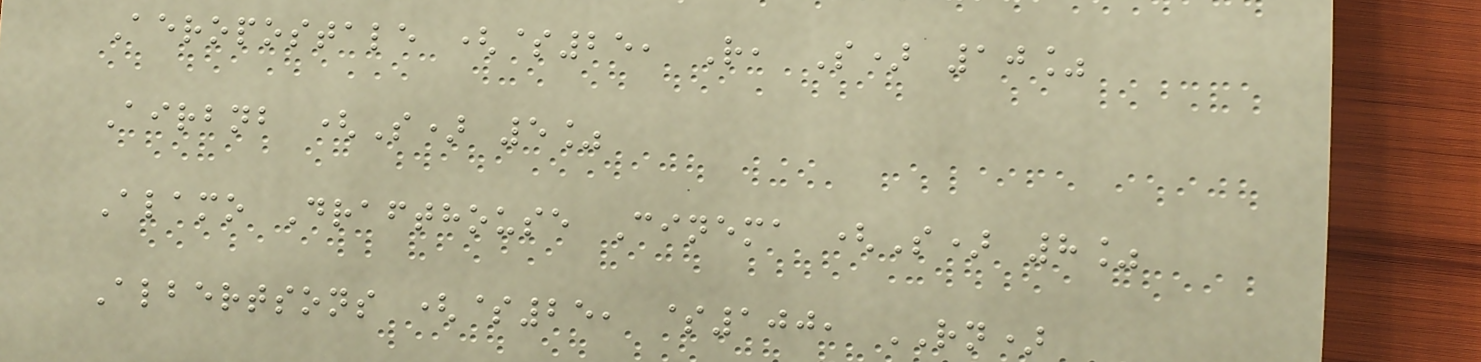Aeropostale ($25, R, S) 10%
Airbnb (S) 5%
Alamo Drafthouse Cinema (S) 8%
Albertsons ($25, $100, RN)
